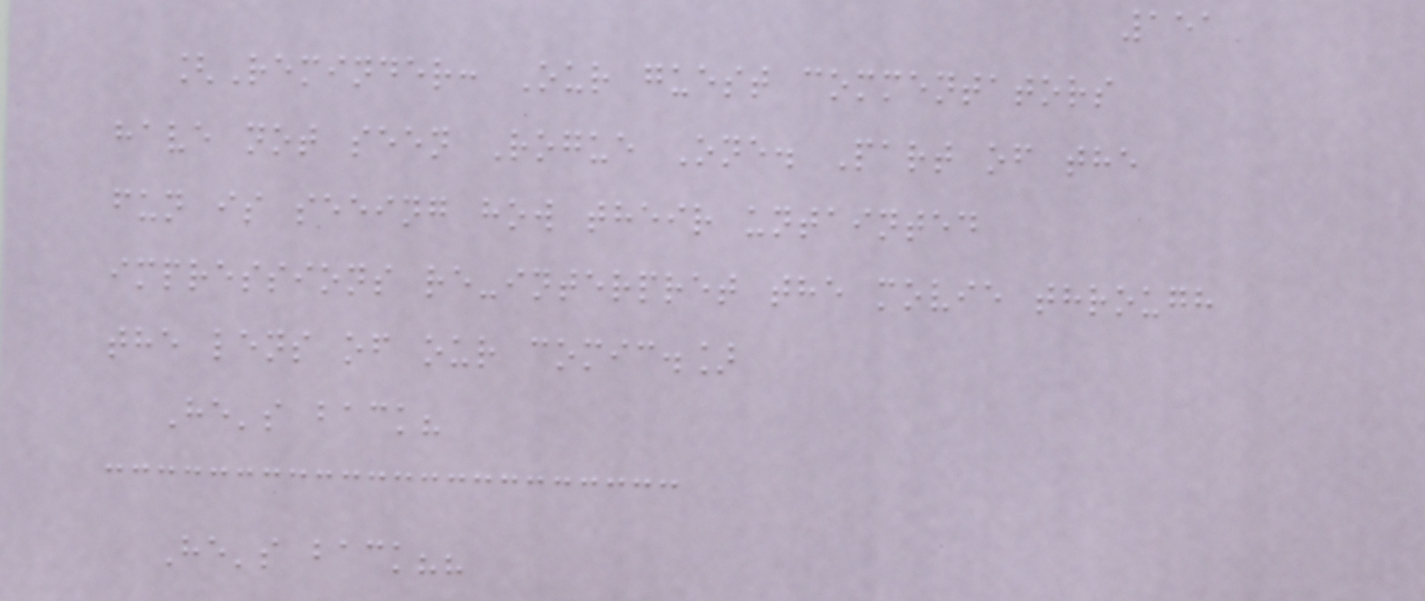151
[Reminder: Our guest commentators
have not seen Rogue One. Part of the
fun is seeing how their untainted
impressions re-interpret the movie through
the lens of our comic.]
He's back?
He's back??
